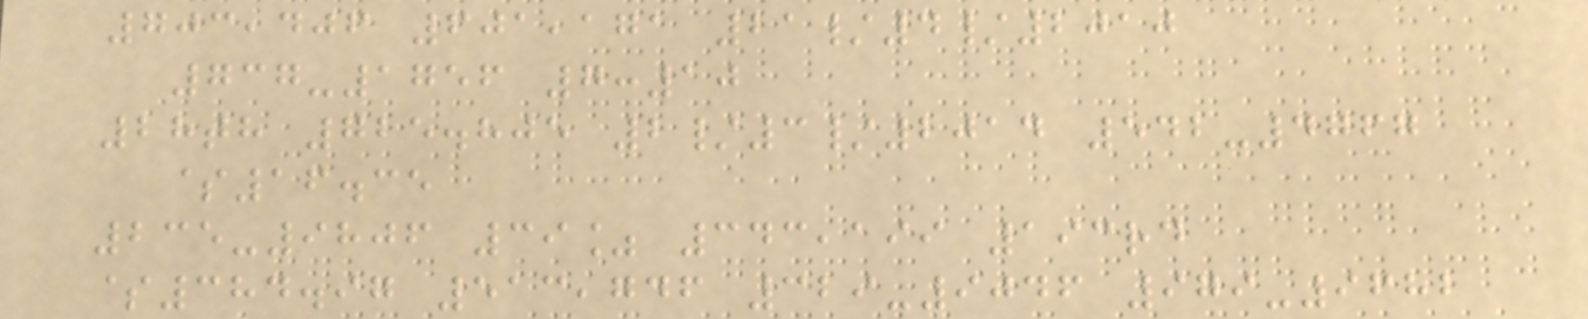703,406 601,171 21/4/2010
737-1756 7:10
28th 725.805 2/3/2014 542-4767
$16.35
235-9806 39% 343,199 193rd
$384.97 513,746 329-9046 979-9682
